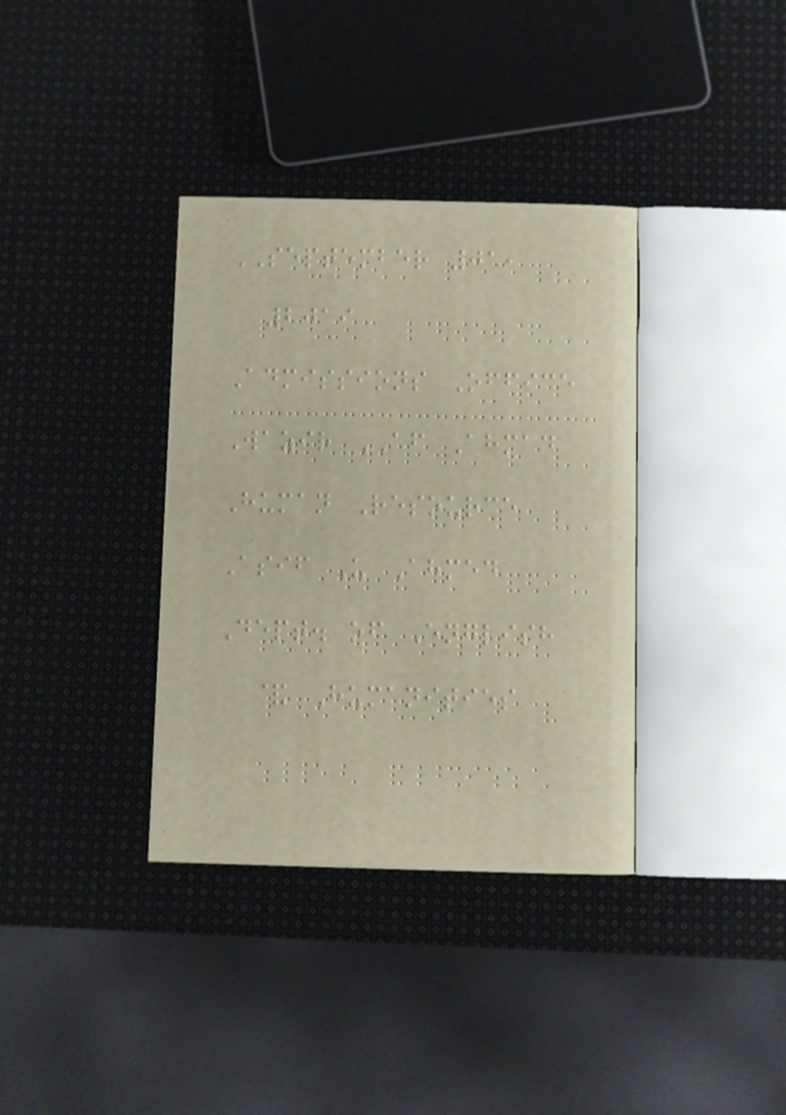SEPTEMBER 01,
2019
Admissions Office
Wazir AF Ahmad
Human Resource
Asif U Ahmed
Dept. of English
& Humanities
